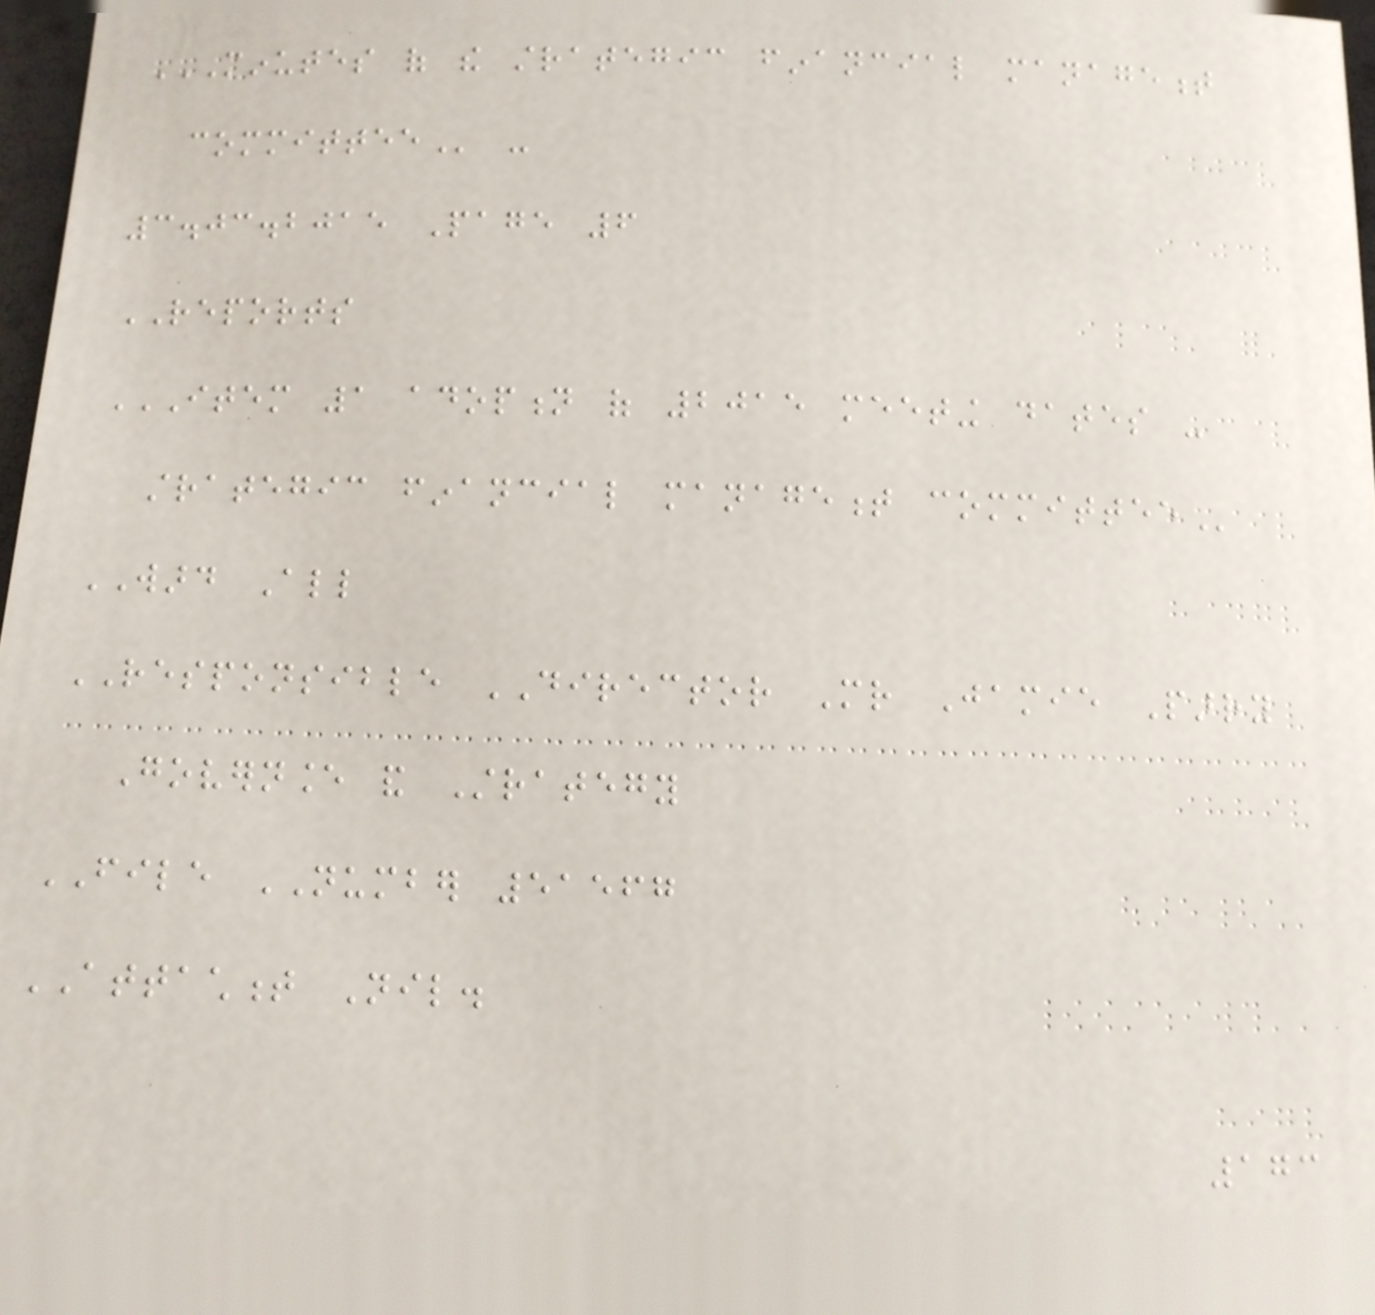MINUTES OF THE STRATEGIC FINANCIAL MANAGEMENT
COMMITTEE -
3.03.2015 Page 6
REPORTS
ITEM 1 ADOPTION OF 2015 MEETING DATES -
STRATEGIC FINANCIAL MANAGEMENT COMMITTEE
WARD All
RESPONSIBLE DIRECTOR Mr Jamie Parry
Governance and Strategy
FILE NUMBER 51567
ATTACHMENT Nil.
173
